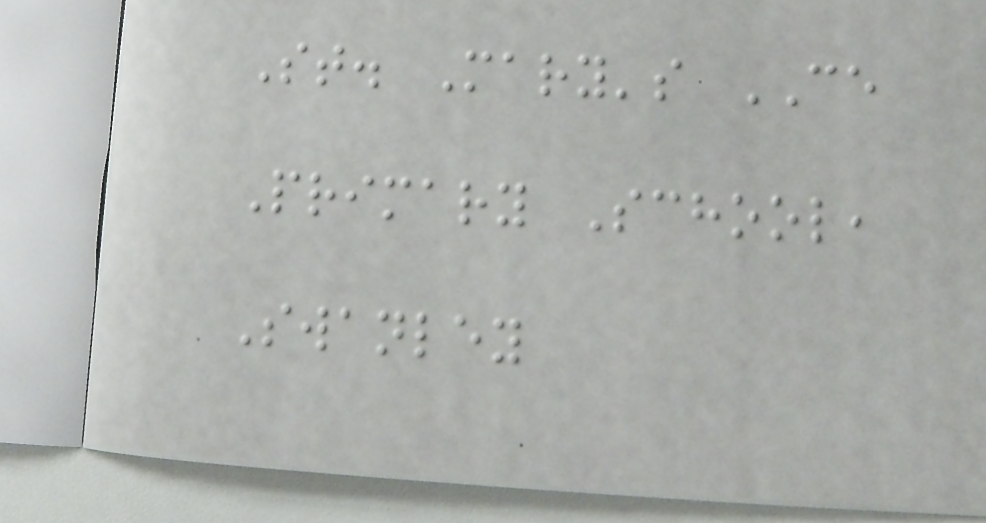St. Mary's CE
Primary School,
Swanley
